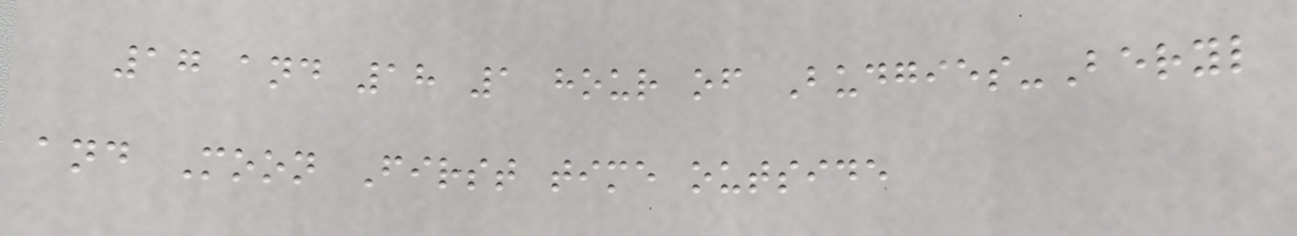17 and 18 1 hour of Budgies-Beryl
and Moon First time outside
